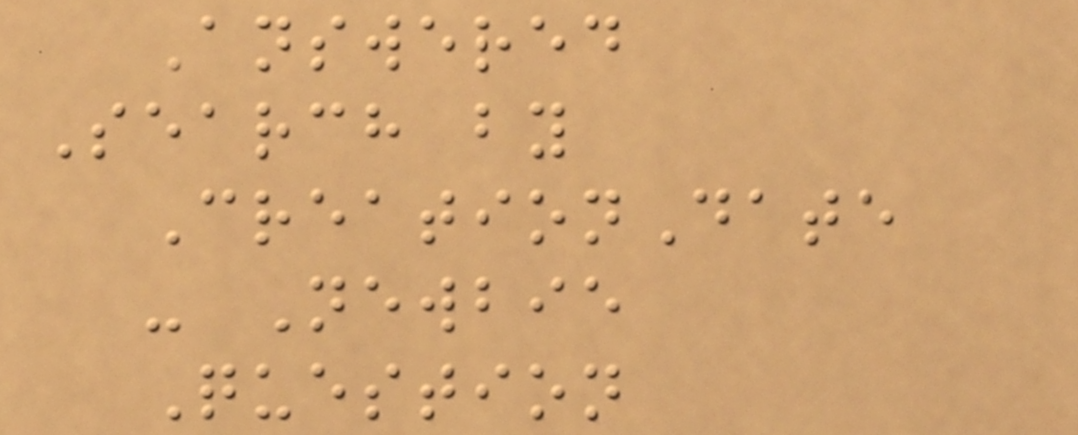Answered
Search by
CreationDate
- Newbie
Question
